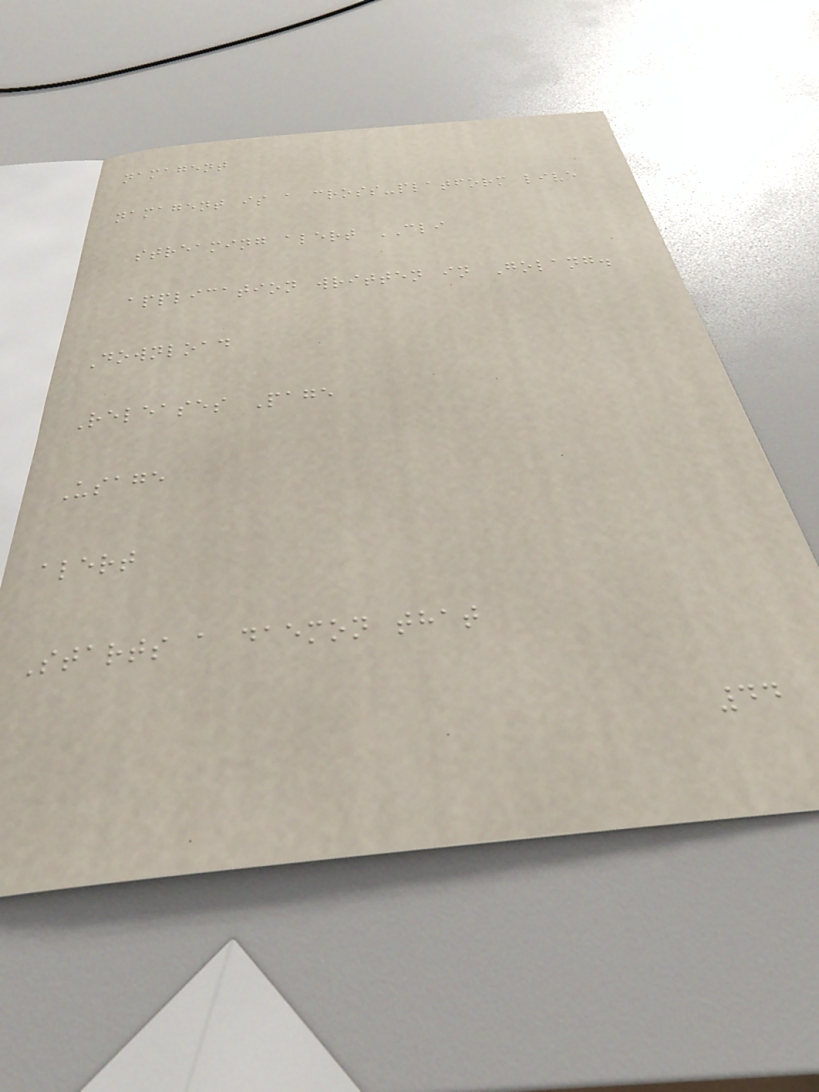namagent
namagent is a cross-platform live
streaming alert CLI
application written in Golang.
Download
Releases Page
Usage
alert
Starts a daemon that
44
